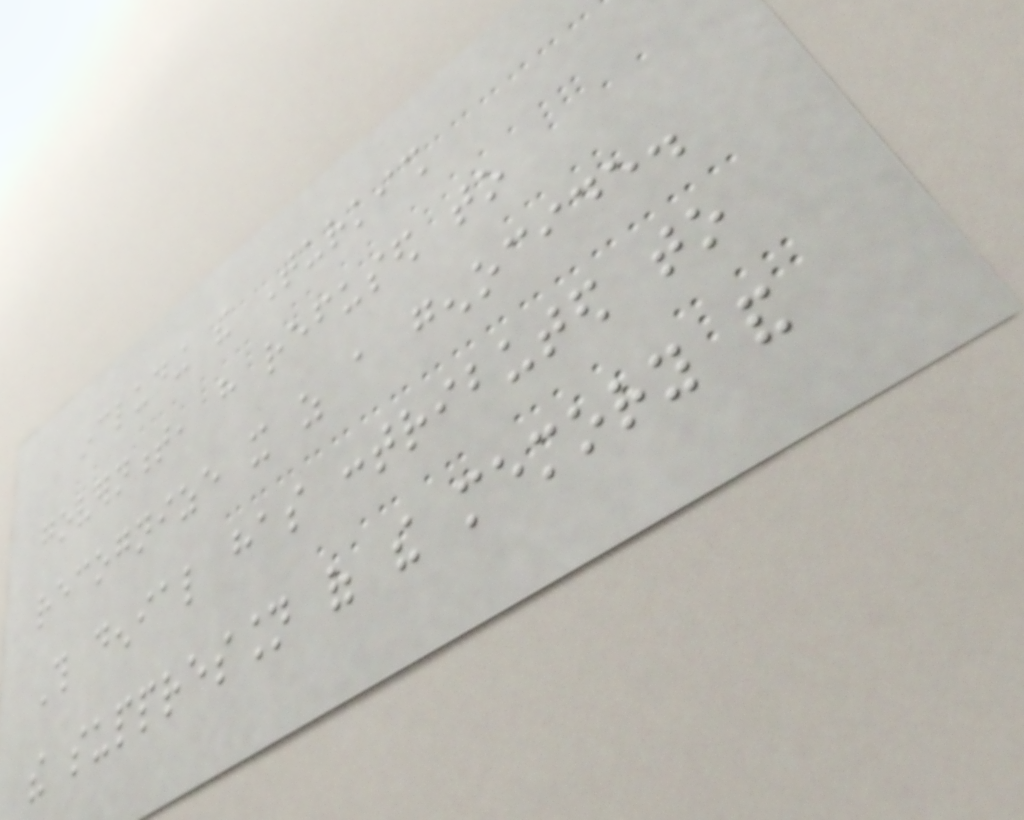including the Turkish
government, have refused to
recognize it as a genocide.
This denial has contributed to
the suppression of the memory and
